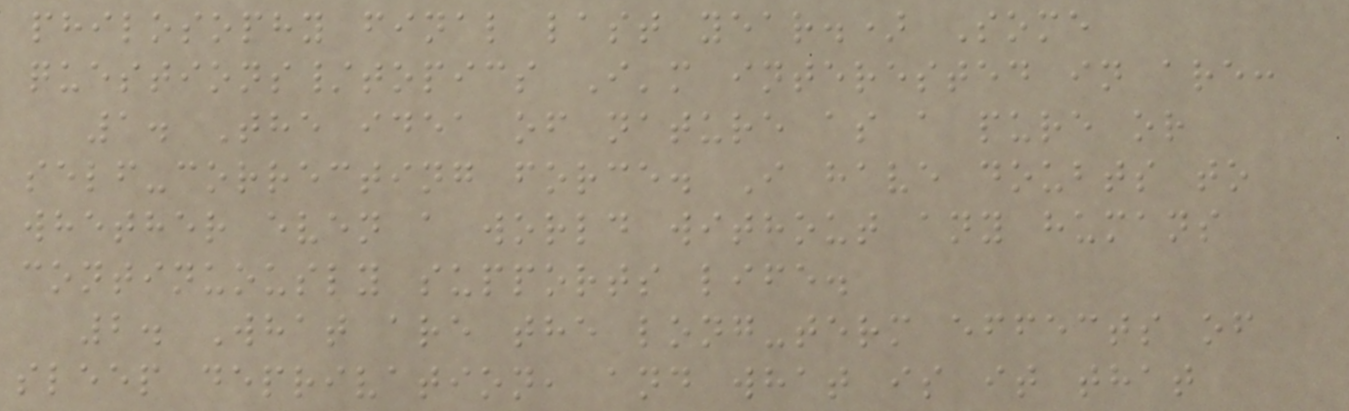philosophy final last year.) Some
questions/topics I'm interested in are:
1. The idea of nature as a pure or
self-correcting force. I have doubts to
whether even a world without any humans
continuously supports life.
2. What are the long-term effects of
sleep deprivation, and what is it that
